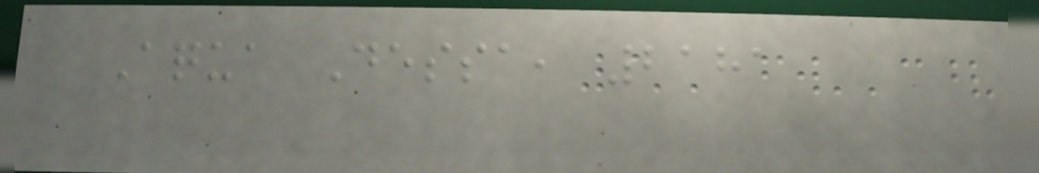Aqua Dessa, 2181
